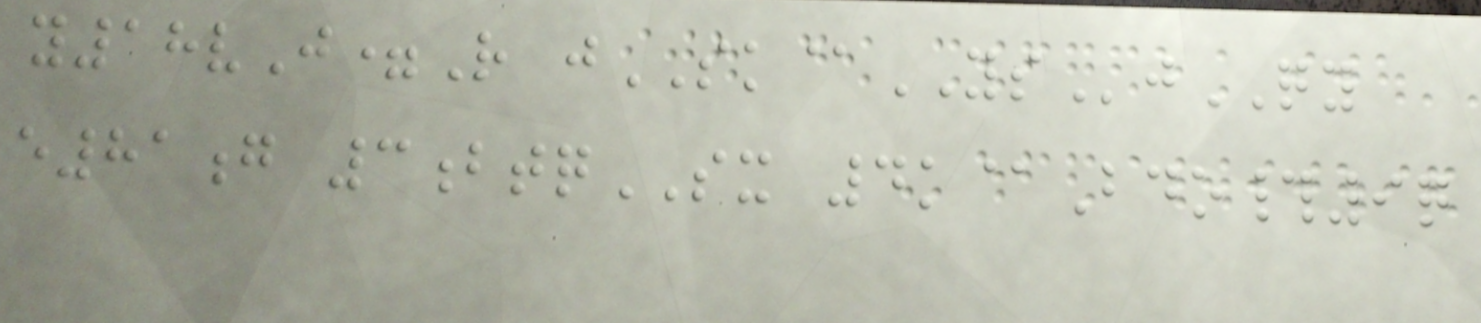y18vJ=R jSK@YSjQY
e81g 3btqSX 4k@Bdo#9q
